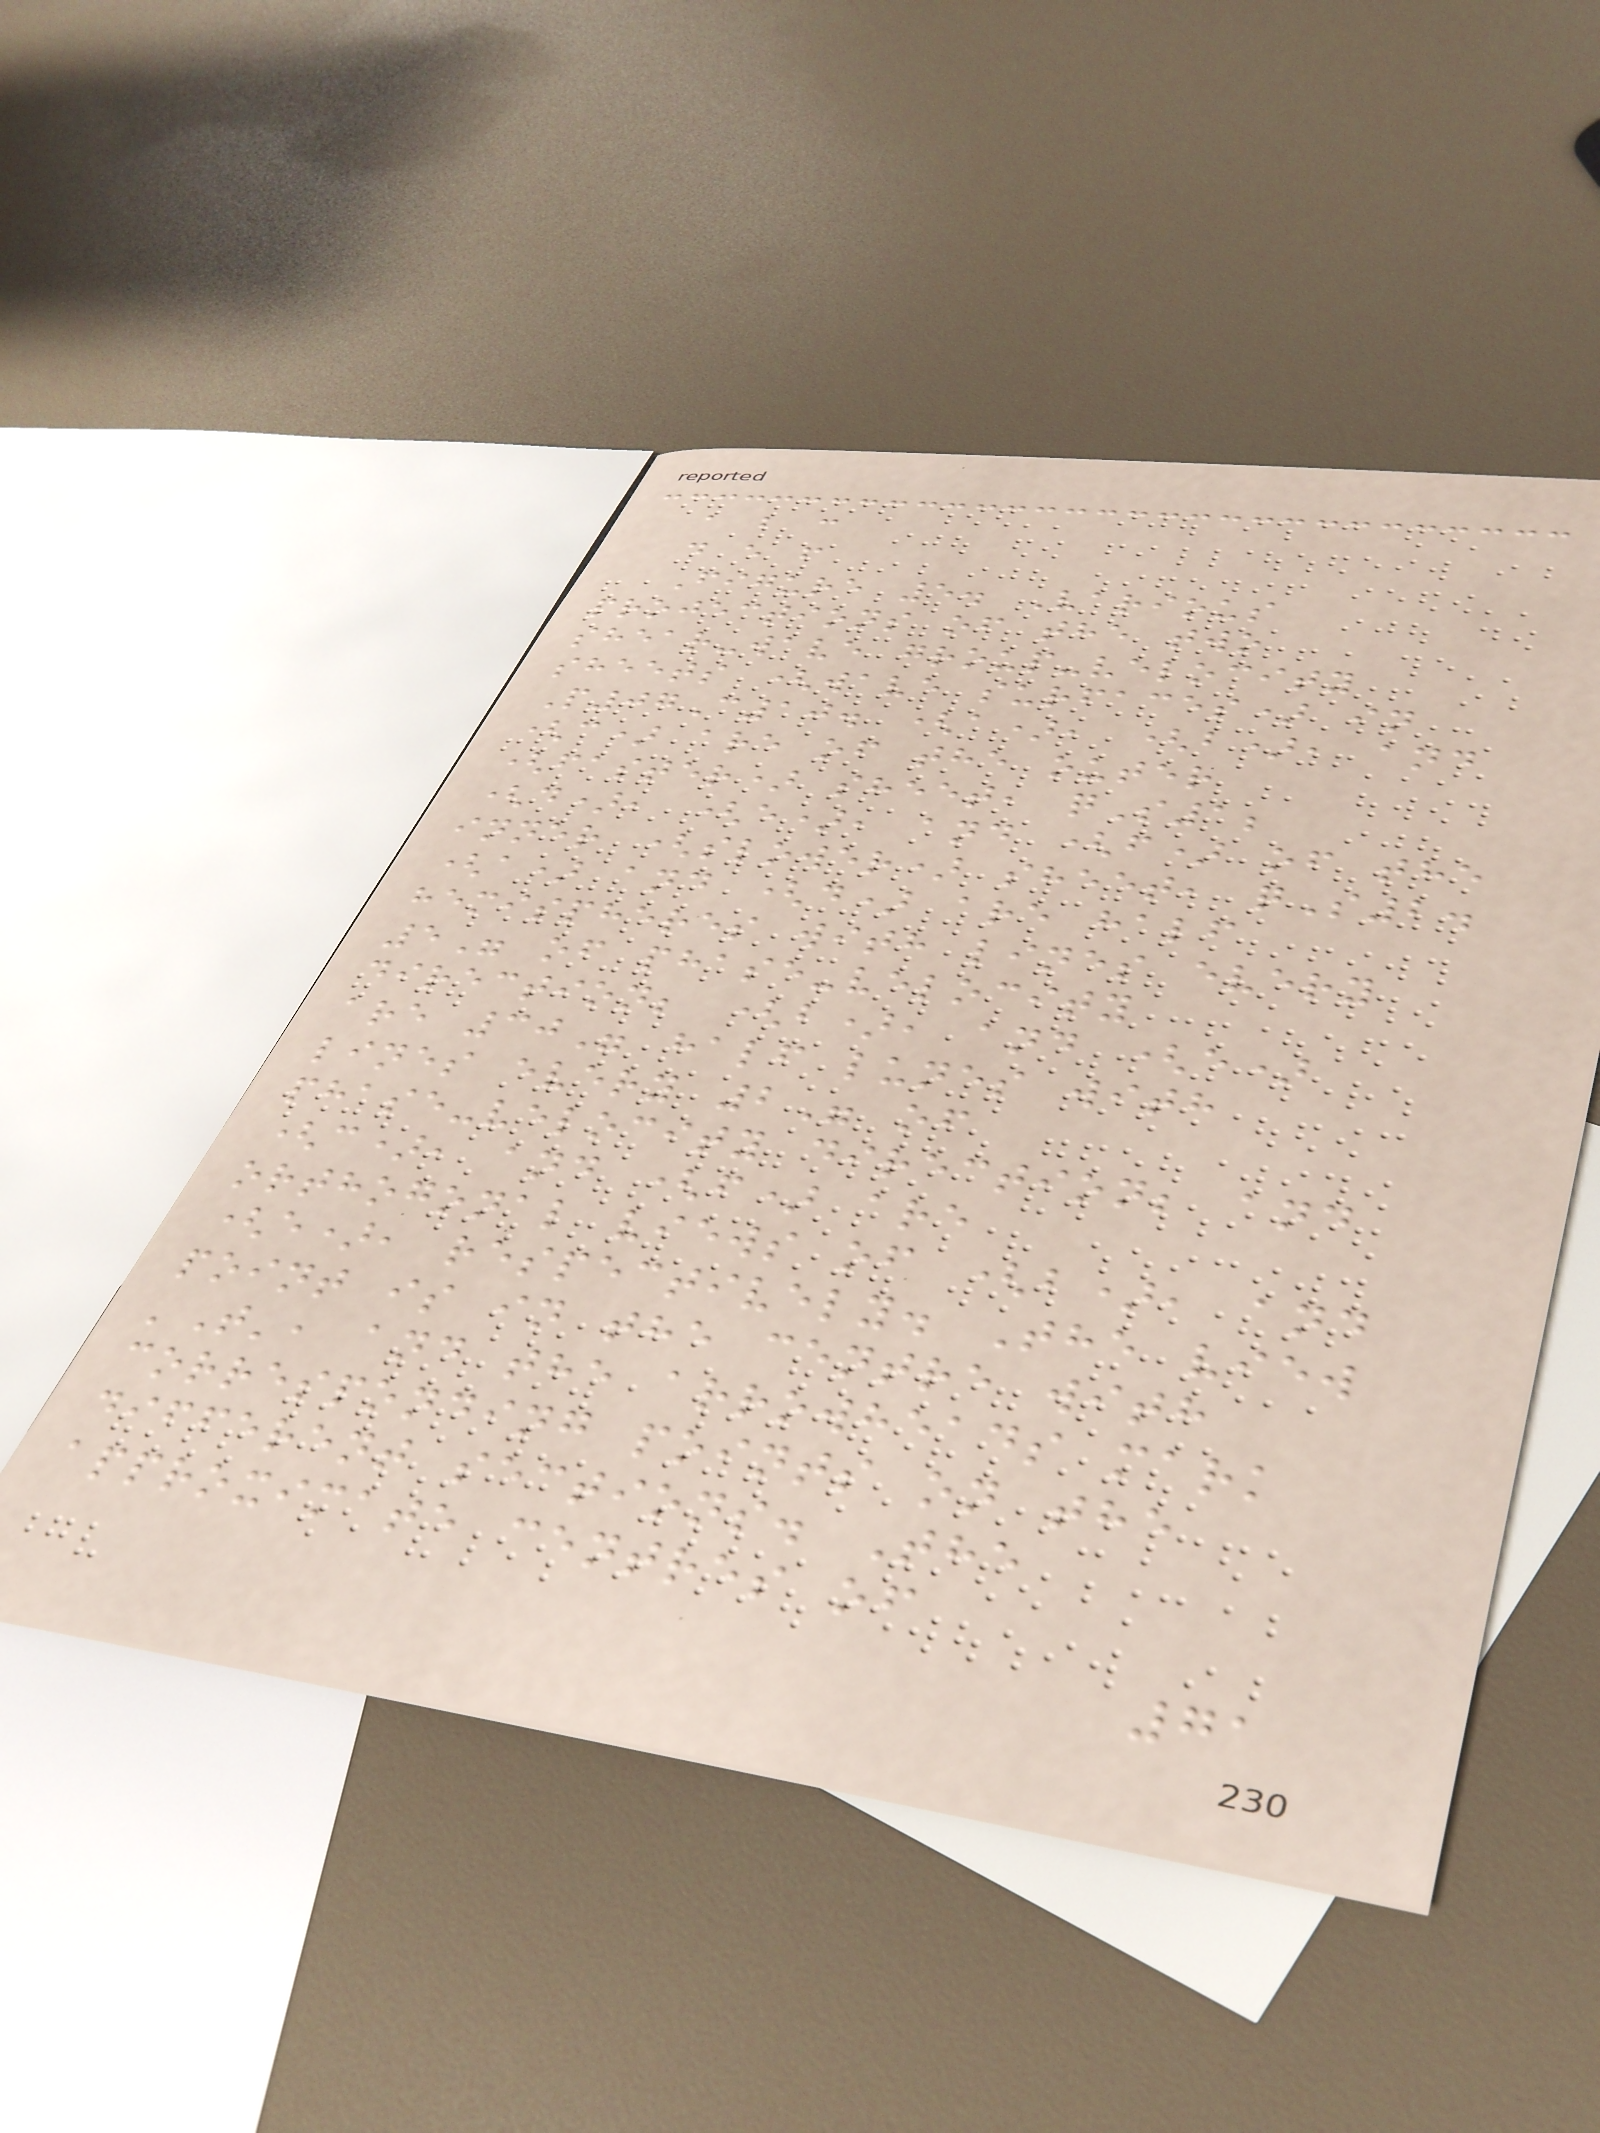a b c
d e f
Figure 5. Various
projections of the two
shear-wave group-velocity
sheets (wave surfaces) in
P07C10. (a), (b), and
(c) are of the outer
(faster) sheet, qS1;
(d), (e), and (f) of the
inner (slower) sheet, qS2.
(a) and (d) are half
hemispheres with lines every
5" of phase-velocity
direction; (b), and (e)
are 30" half lunes with
lines every 2" of
phase-velocity direction; and
(c), and (f) are
orthogonal views of (b), and
(e), respectively. The view
point is in the centre with
'T', and the arrowheads mark
corresponding points on the
different sections. The
approximate centres of
71
